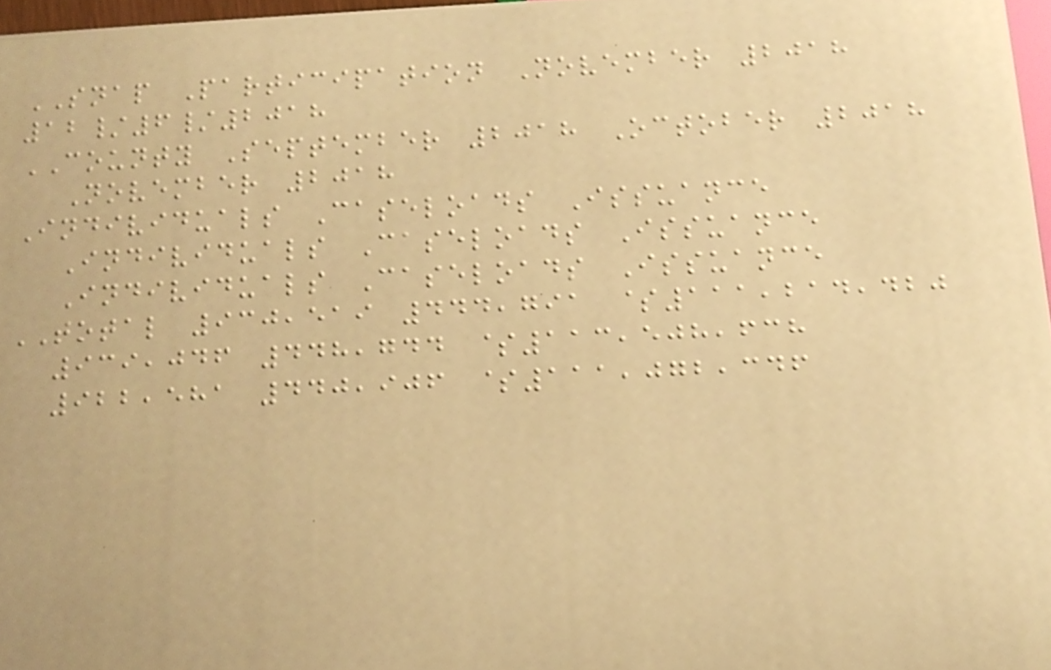SNAP Participation November 2018
12/6/2018
COUNTY September 2018 October 2018
November 2018
Individuals Caseloads Issuance
Individuals Caseloads Issuance
Individuals Caseloads Issuance
TOTAL 930,519 444,791 $111,214,420
939,046 448,744 $113,508,638
922,581 440,906 $111,072,346
